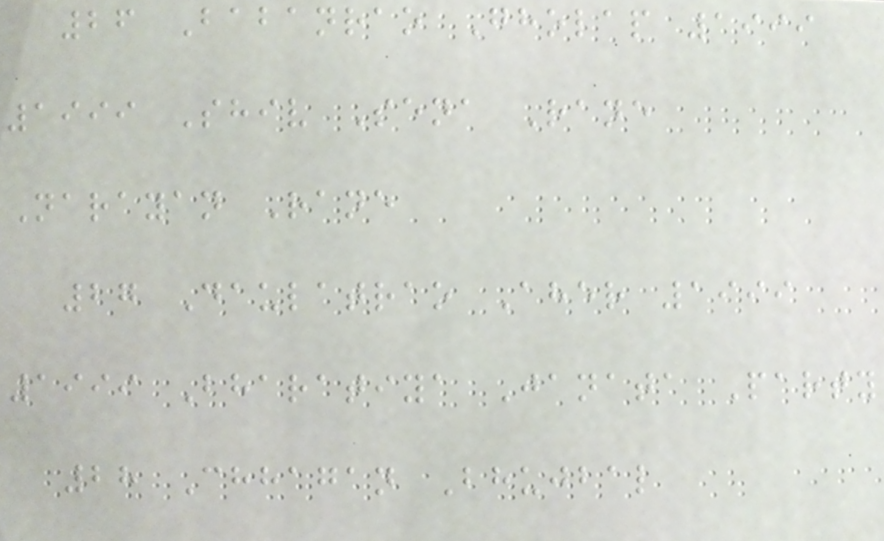26 Babanrao Gholap 1999
1999 Shiv Sena Rane
Narayan Rane
27 Daulatrao Aher 1999
1999 Bharatiya Janata Party
28 Chhagan Bhujbal
